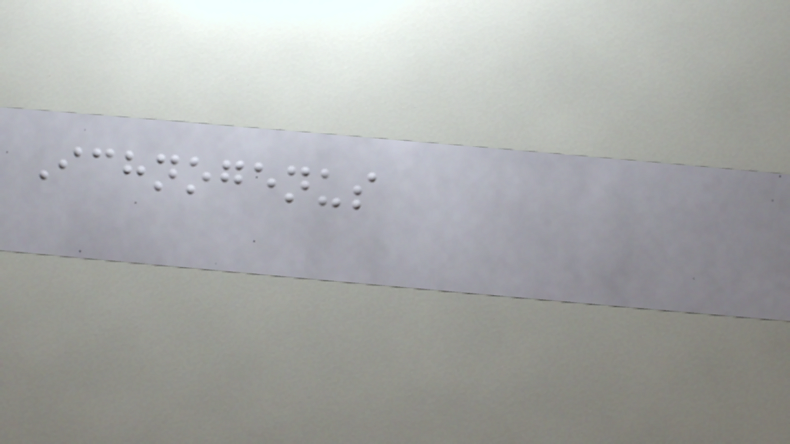Ichnogenus
